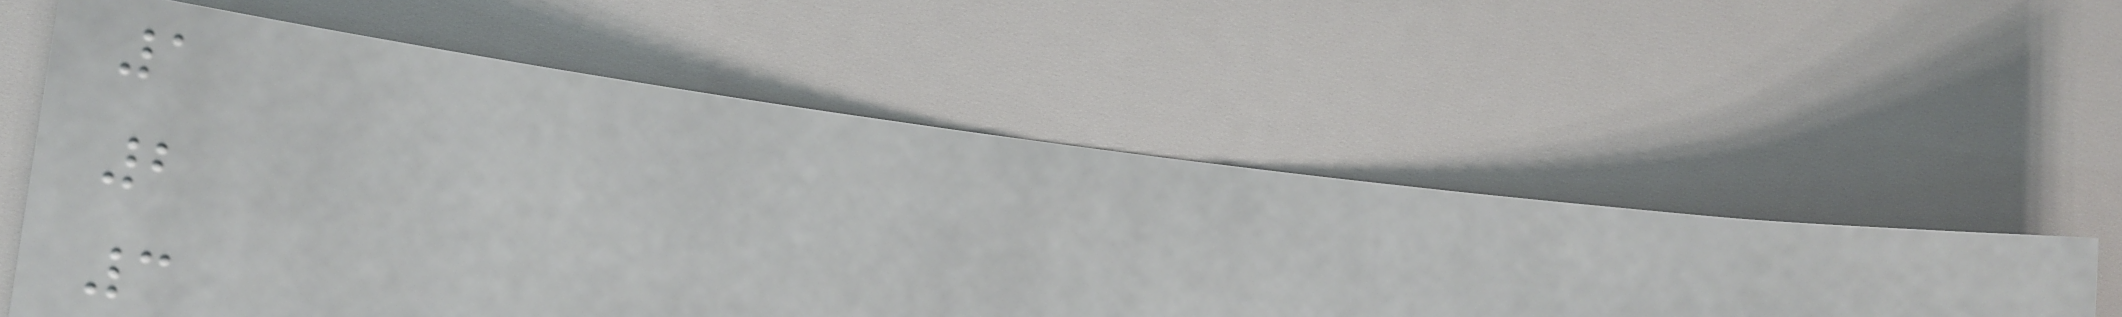1
2
3
